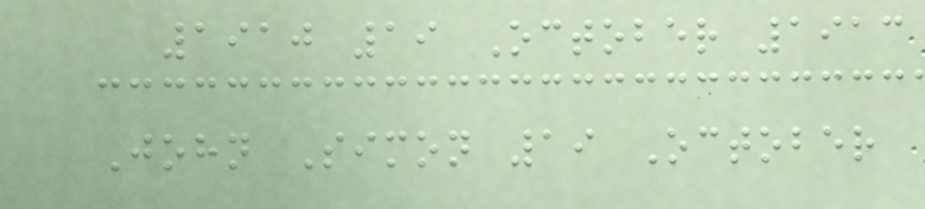1910 19 October 1913
John Simon 19 October
